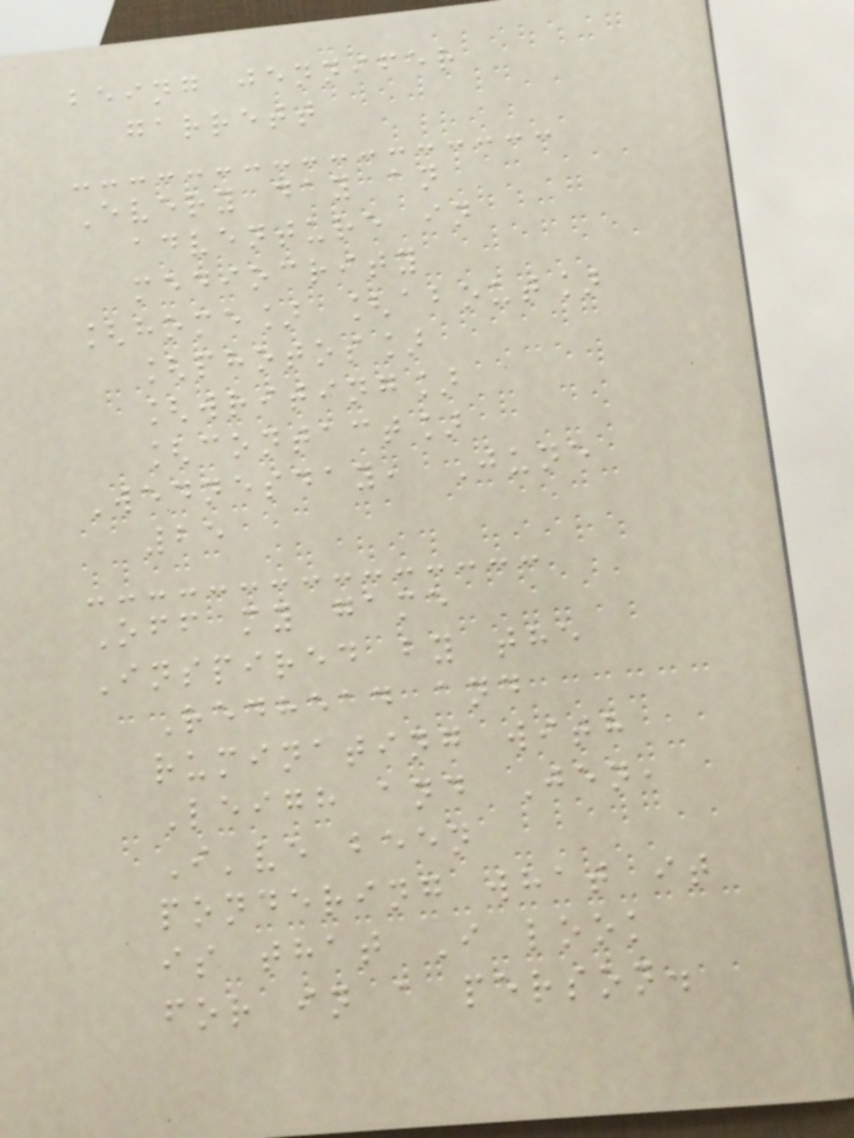being jennifer
garrett
Every day an
adventure in
mediocrity
[home] [about]
[photos]
[writing]
[contact]
Wednesday, June
25
Off my game
Inspired by the
Redhead and
ruminating with
Leigh and Jen,
I've been
pondering what it
is that I look
for in a person.
